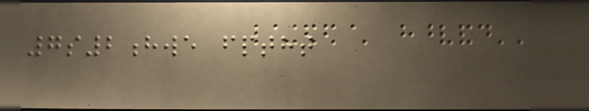7s2hwe fptht
